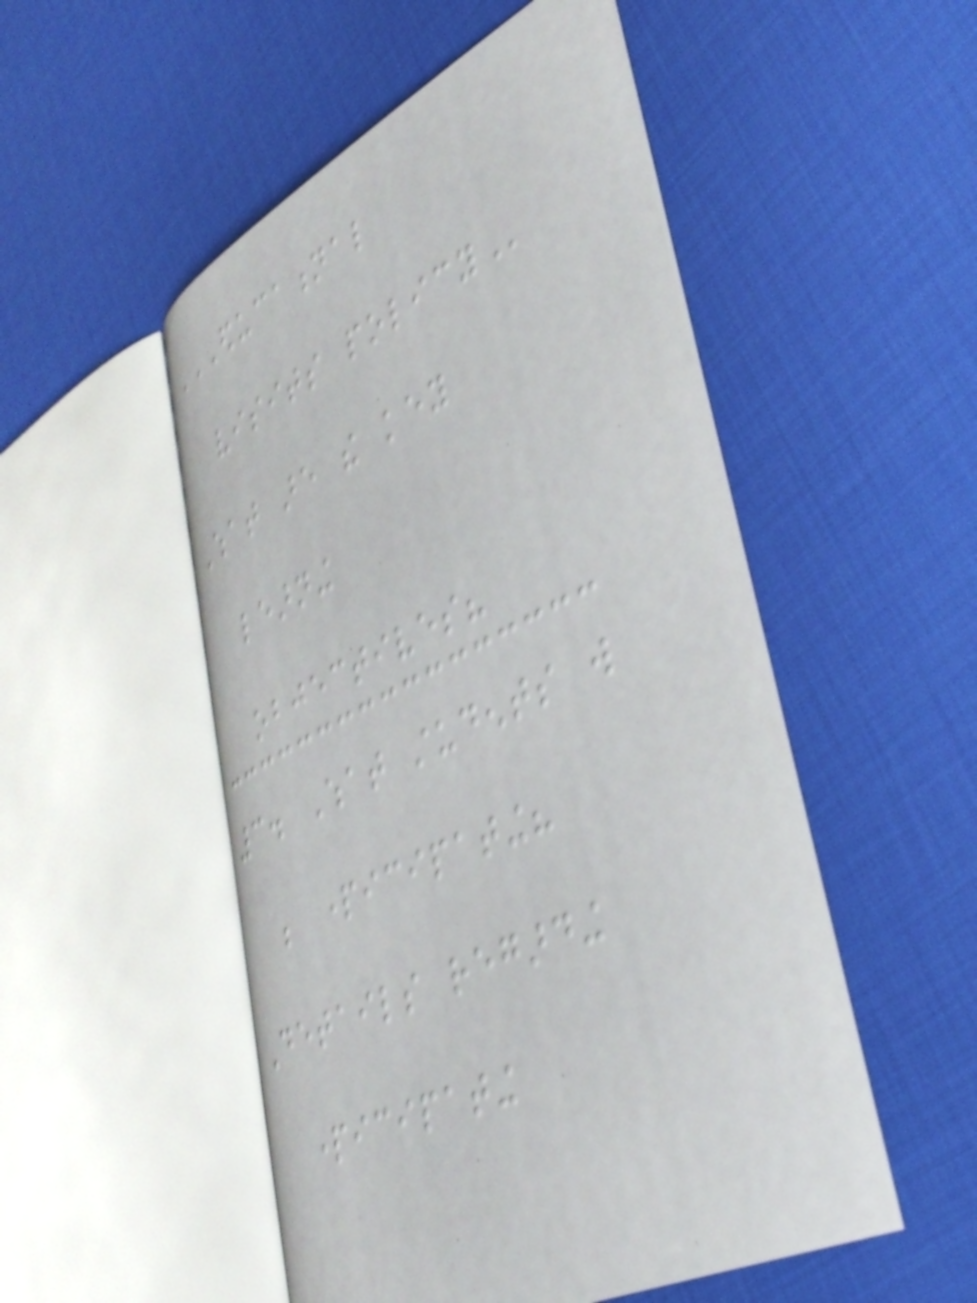EDUCATIONAL
VISITS POLICY
What are the key
learning
objectives?
3. What students will
be participating?
Details regarding
participating
